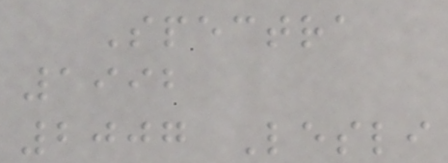Spectra
1992
2007 Lesli
